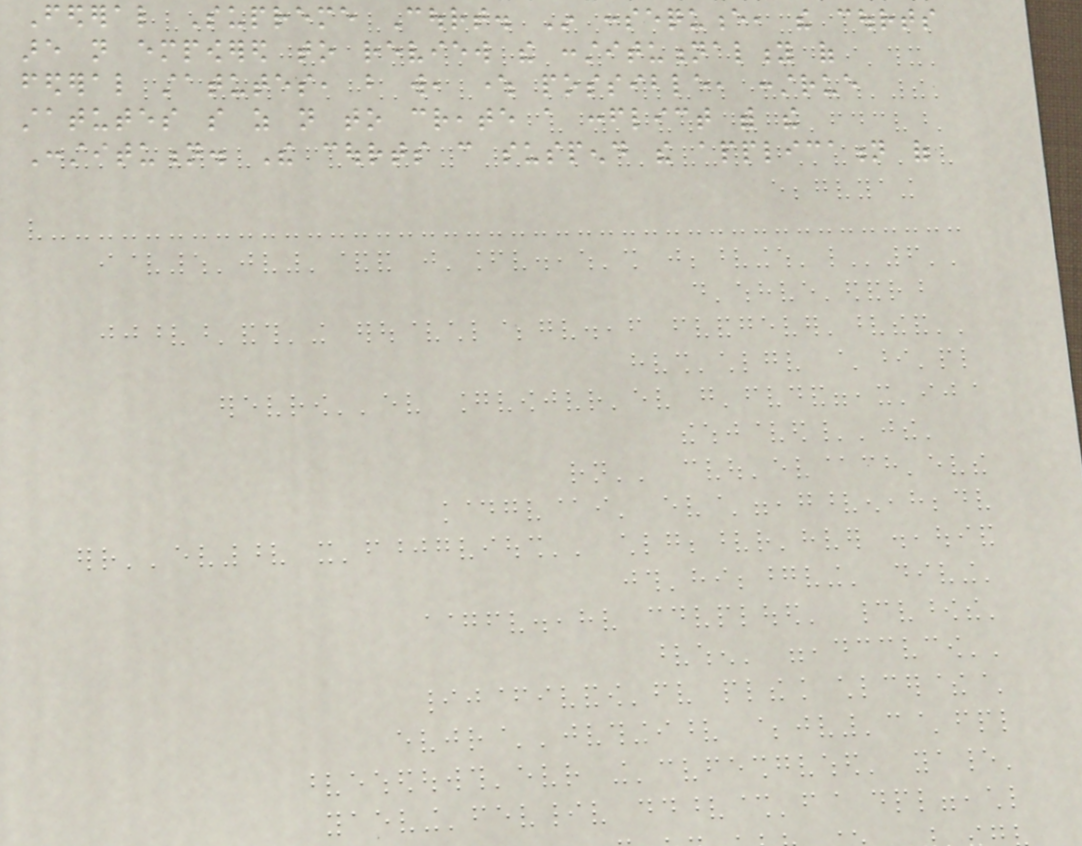Federal Supreme Court. In consequence, the courts
are not empowered to review the constitutionality of
federal statutes, but will, where possible, construe
statutes so as not to create a conflict with the
Constitution. The courts can suspend the application of
